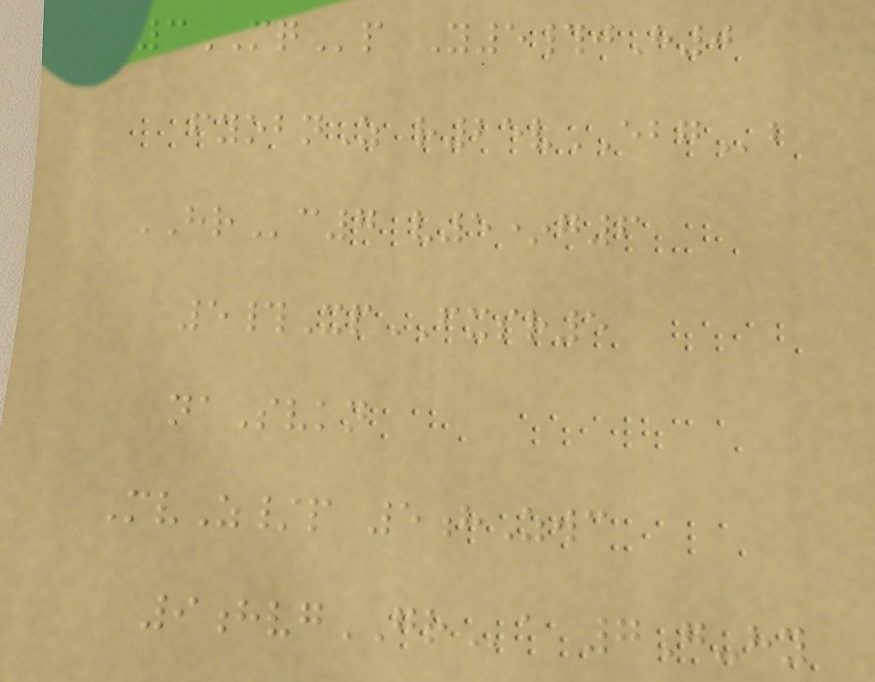3MQp Y5#jH0
fyobnZ r25vEBGb
HRc7 v5*g6
5#XpFXSR5
naSvkn
MvZ/p 5hZwc
9hvgGRa 7G-hy
